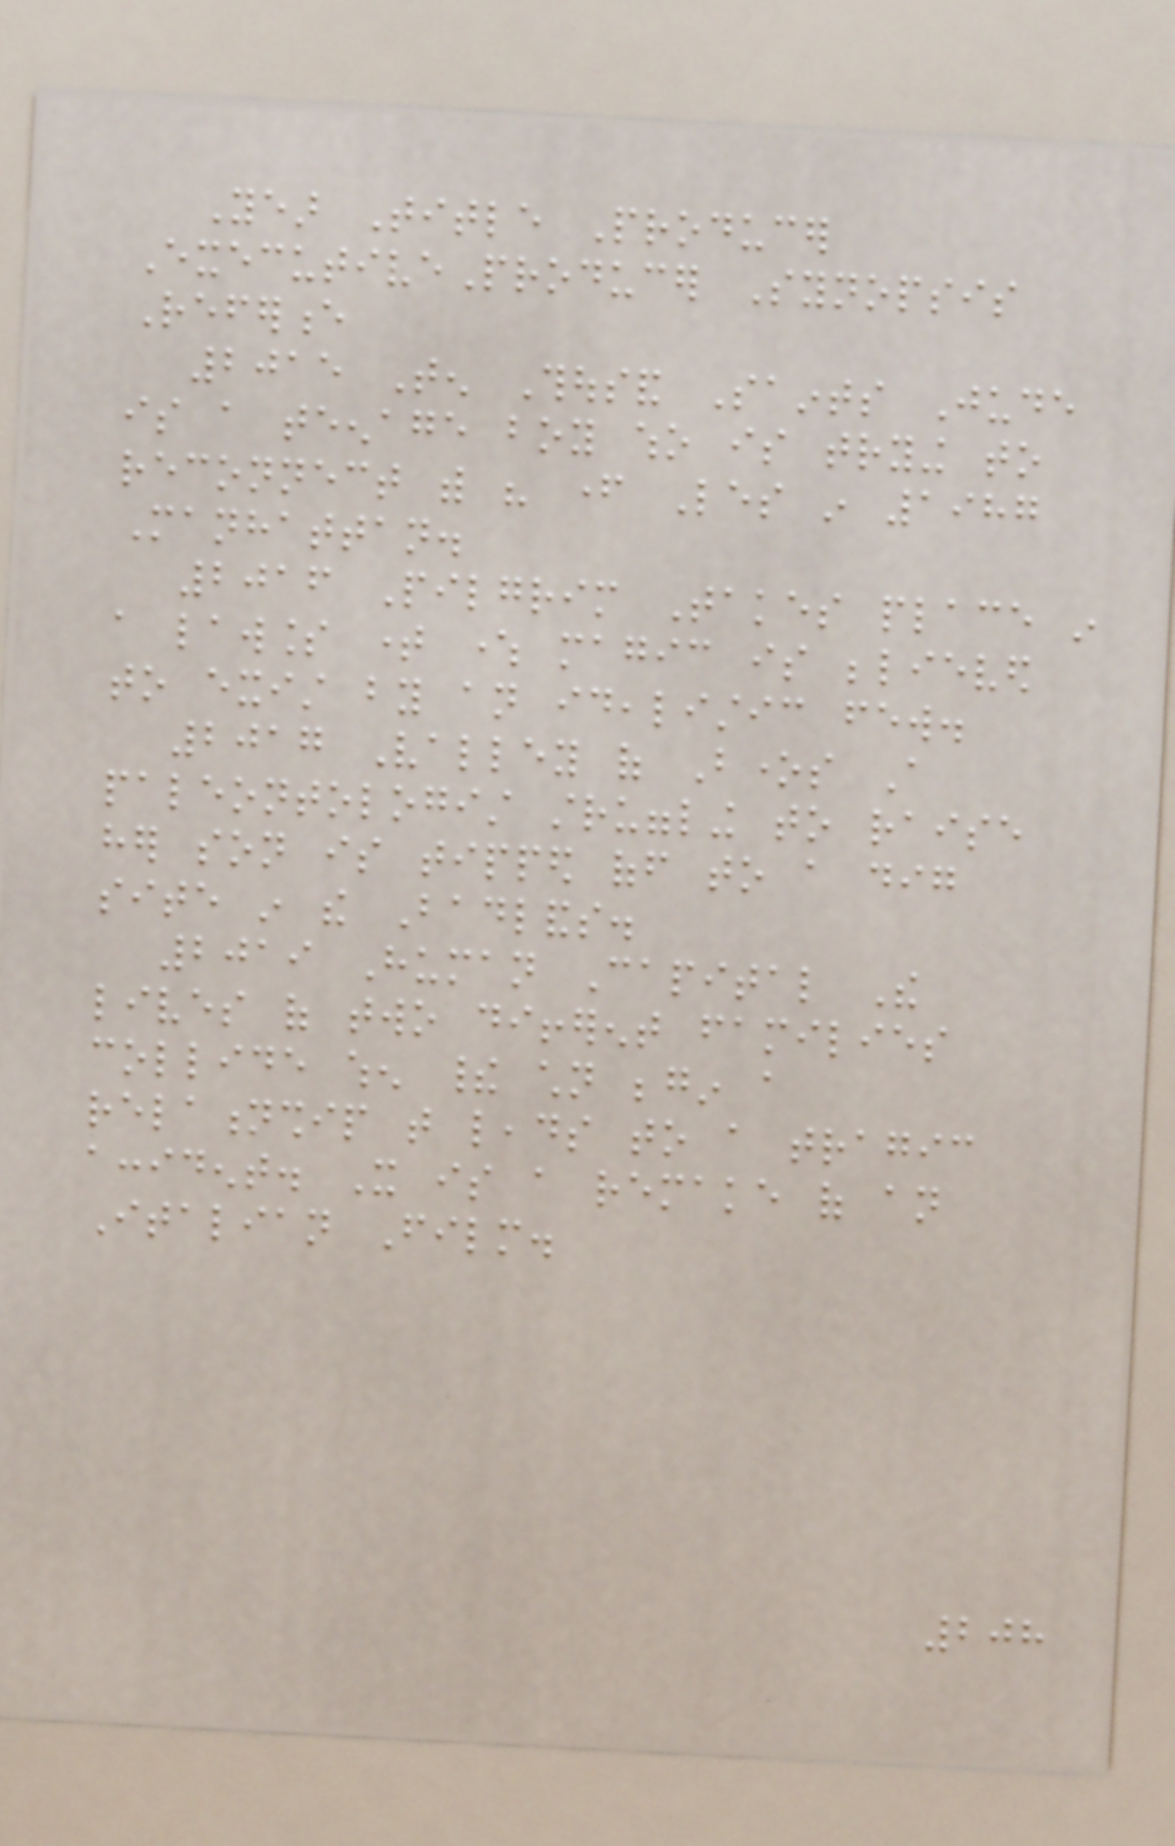Year Title Producer
ExecutiveProducer Synopsis
Reference
2015 Ten Thousand Saints Jude
is a teenage boy who is trying to
reconnect with his father Les in 1987
Manhattan.
2016 Pilgrim Takes place in
a lawless time where magic is believed
to exist by an idealistic few.
2017 Valley of Bones A
paleontologist struggling to raise
her son is tipped off to a dig
site in the Badlands.
2019 Human Capital The
lives of two different families
collide when their children begin a
relationship that leads to a tragic
accident. It is a remake of an
Italian Film.
208
